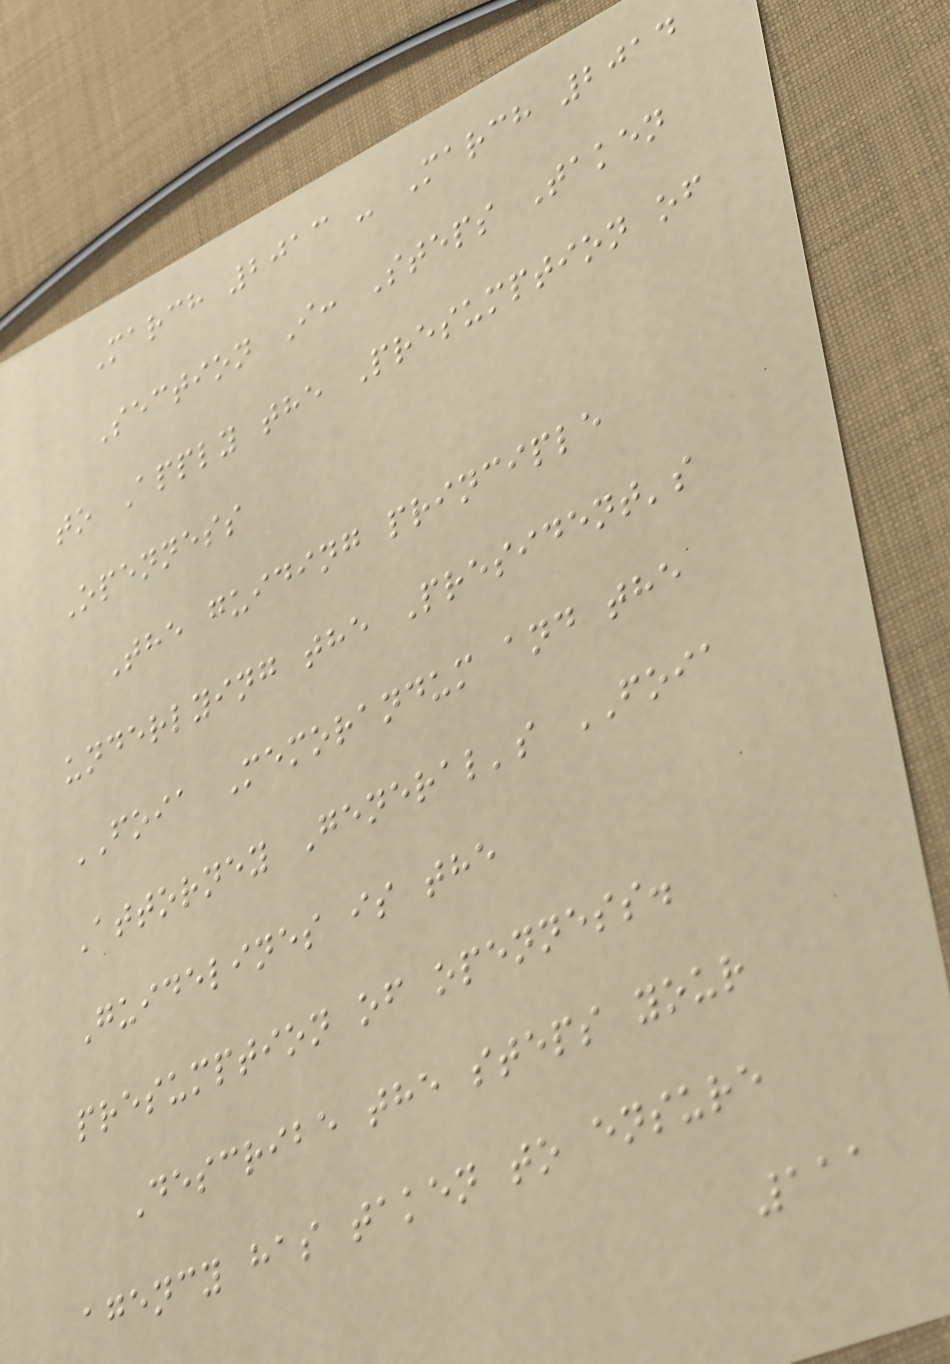March 2013 - March 2014
Section I: Steps Taken
to Apply the Presumption of
Openness
The guiding principle
underlying the President's
FOIA Memorandum and the
Attorney General's FOIA
Guidelines is the
presumption of openness.
Describe the steps your
agency has taken to ensure
111
